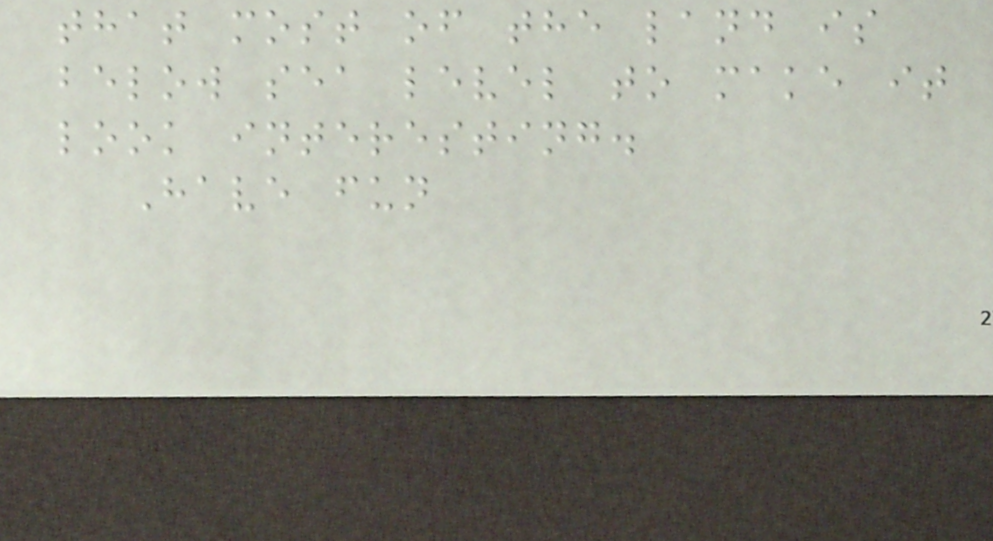that most of the land is
below sea level to make it
look interesting.
Have fun
